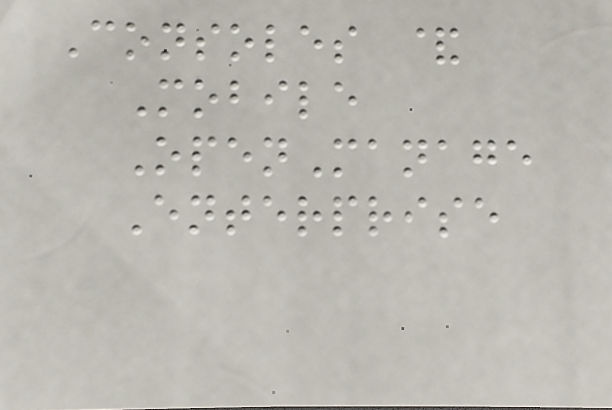Consoles &
Mobile
OpenManage
Enterprise
